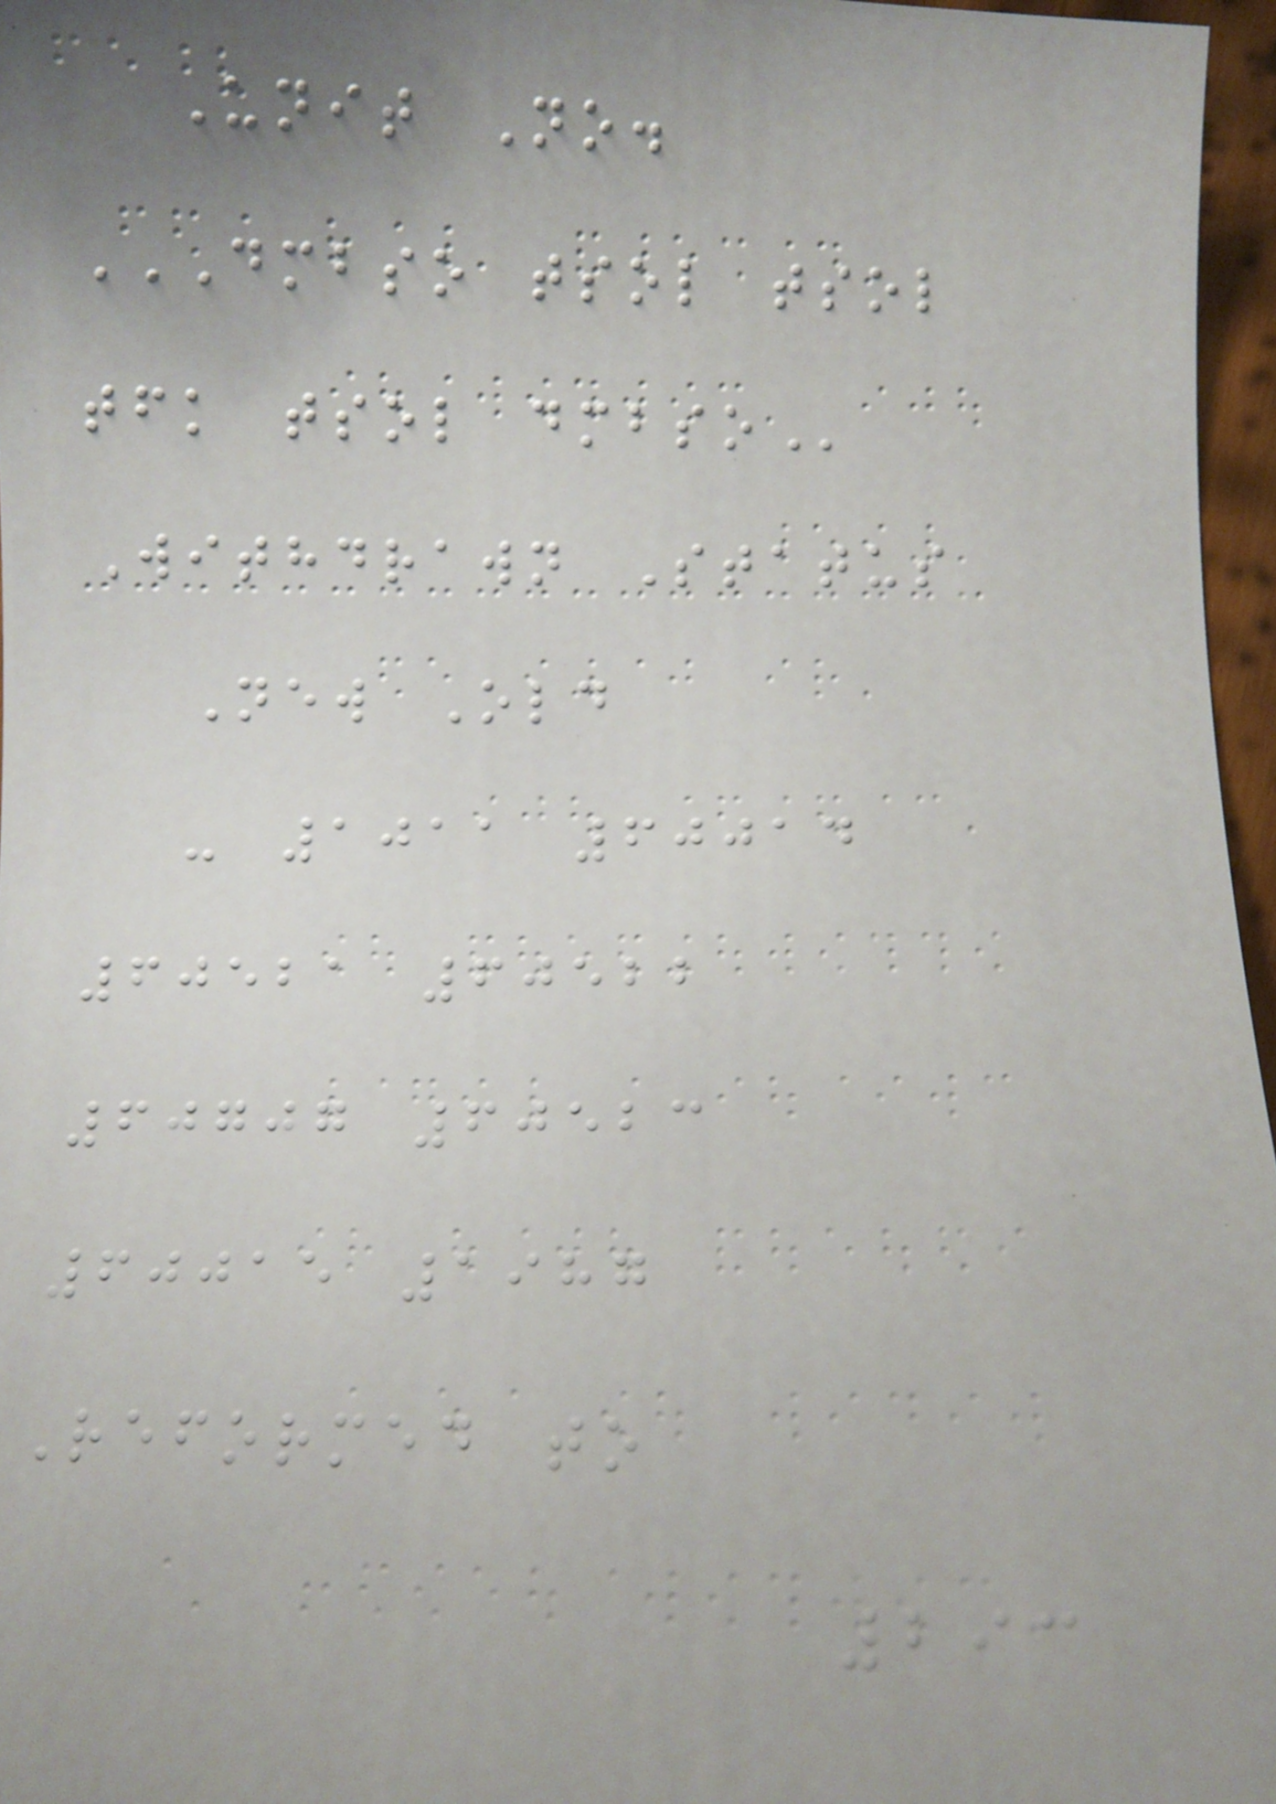Unit No.
DMBSO TSOL TSOL
TFK TSOL DMBSO
Withdrawn Status
New Old
- 1011 60014
60521 60522
60707 60523
60015 1987
Reformed to
293
